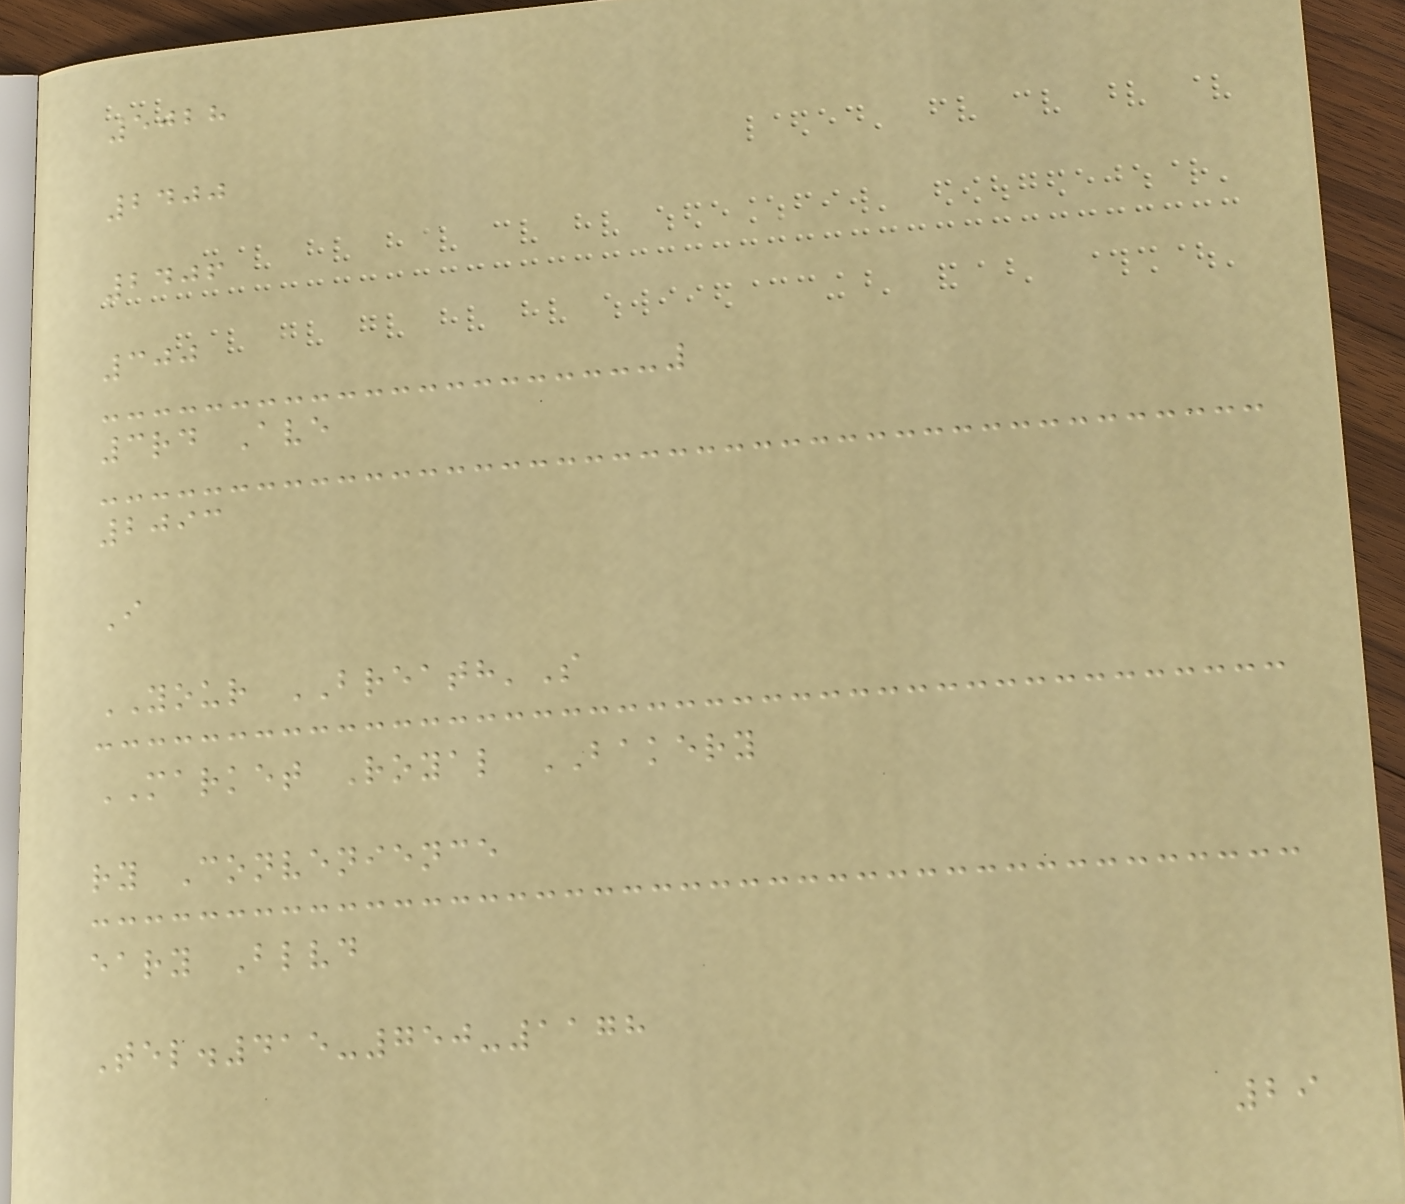5028
2400
2406
300
3rd Ave
2093
I
YOUR BREATH'S
MARKET Royal BAKERY
ry Convenience
eary Blvd
Tel.415-750-1178
29
